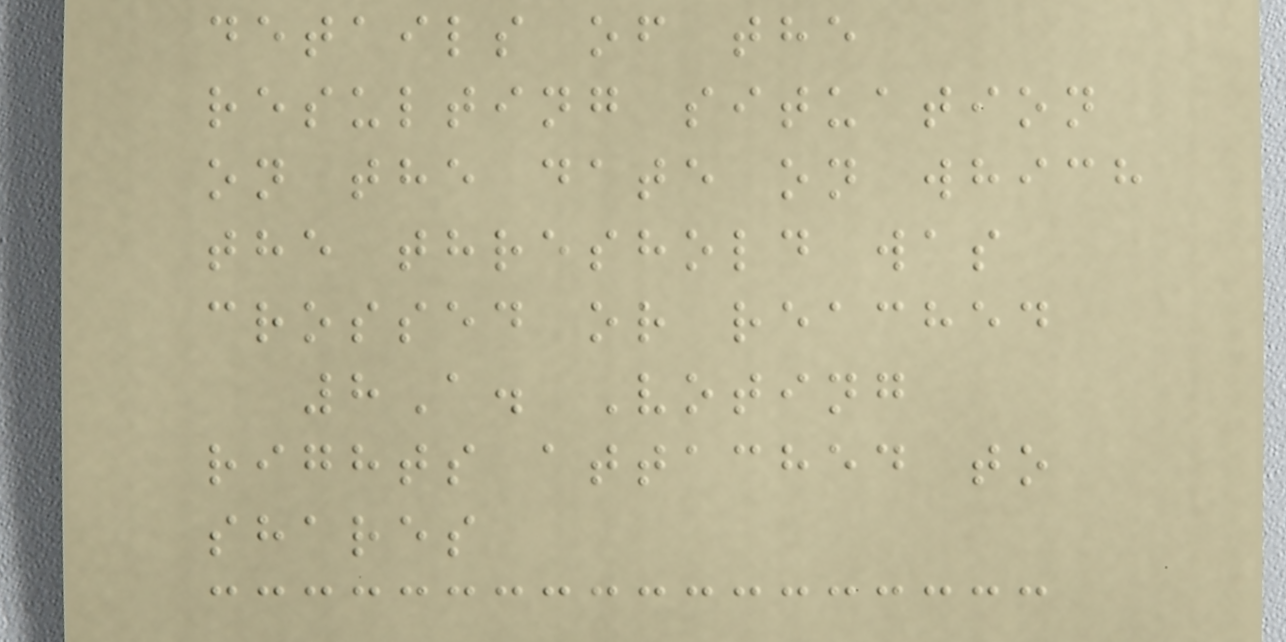details of the
resulting situation
on the date on which
the threshold was
crossed or reached
8A. Voting
rights attached to
shares
